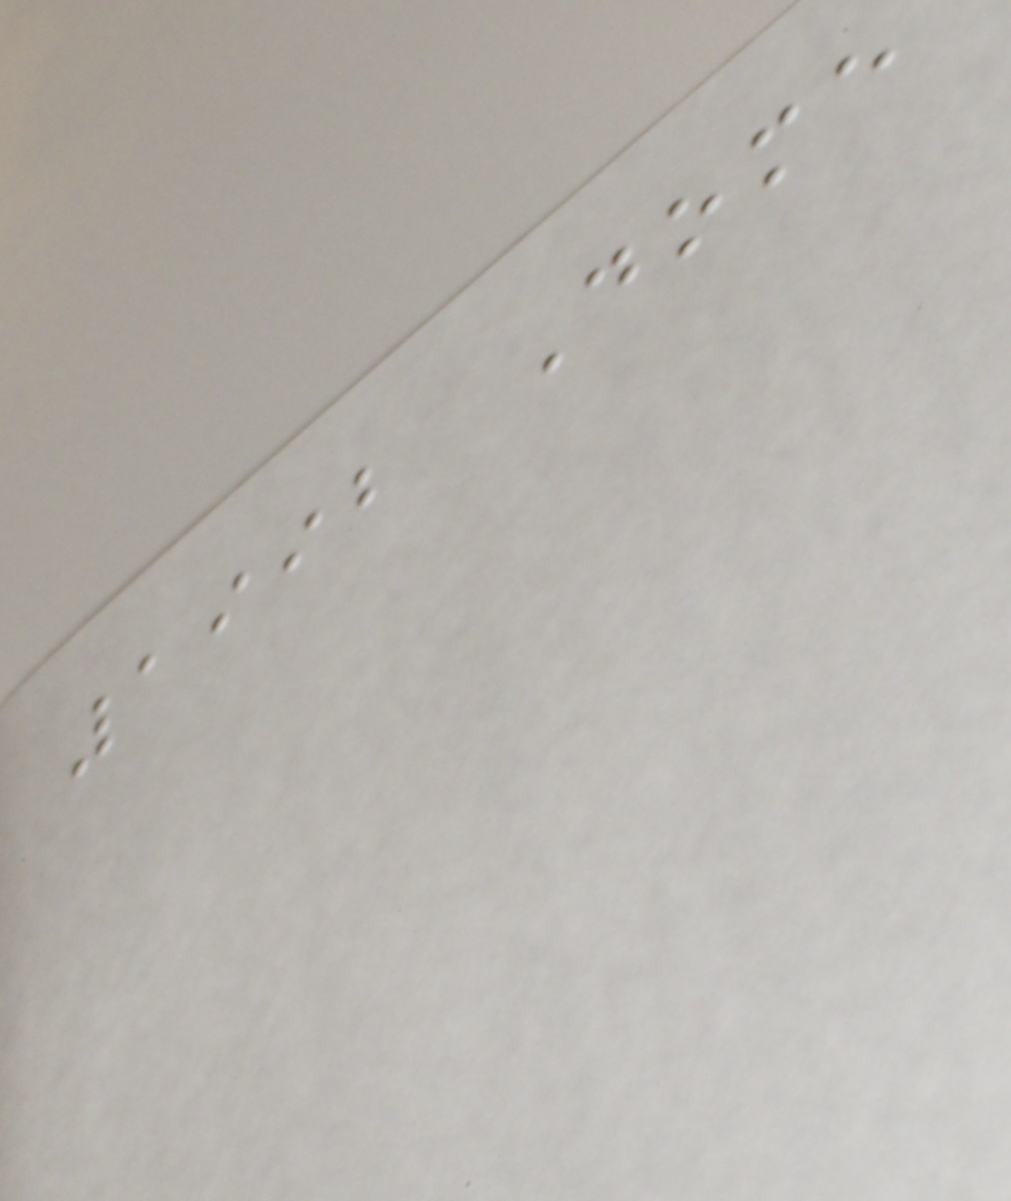1992 Dome
